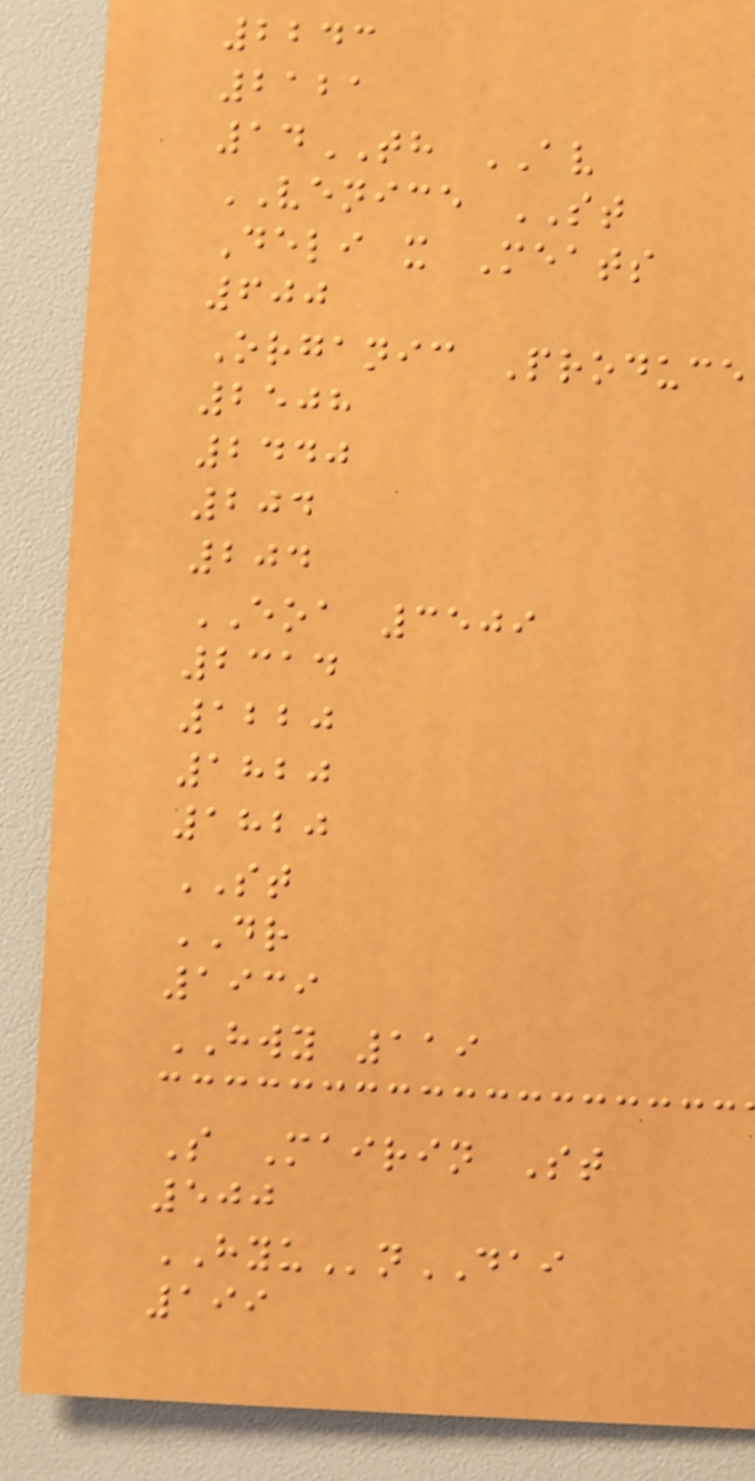2243
2121
14TH AV
VENICE ST
Deli x Meats
600
Organic Produce
2508
2440
204
204
EOA 3509
2314
1220
1820
1820
ST
DR
1939
HWY 119
S Mairin St
500
HYUnDAI
199
